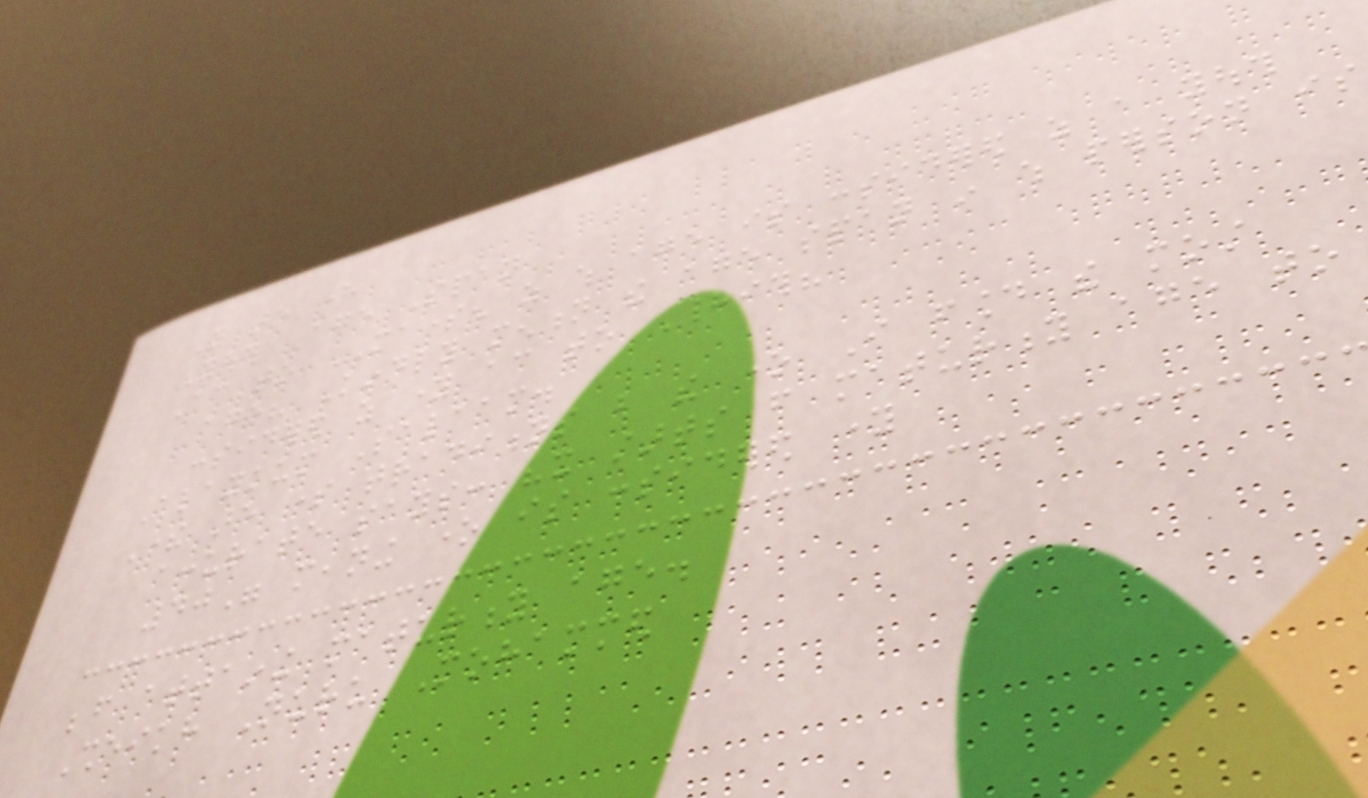You are here
Youth Age Span
According to MASOMEEN as which age is considered as a youth
age? Kindly mention the age span in which person is
considered as young according to Hadith?
Alaykum Salaam.
There are some traditions but the one I found the most
accurate says: "it starts from maturity age to
40" meaning one is considered young
before attaining maturity age.
Sheikh Nuru Mohammed
